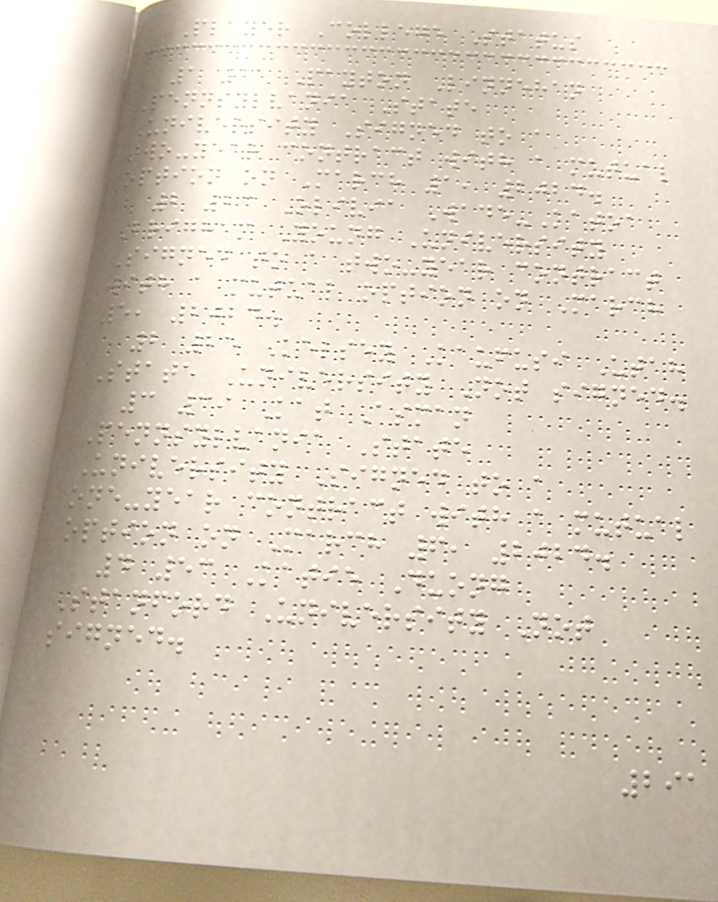Player College Status
1 11 Payton Linnehan
Pennsylvania State
University Signed to a
two-year contract with a mutual
option on March 1, 2024.
2 23 Olivia Wade-Katoa
Brigham Young University
Signed to a two-year contract
with a mutual option on March
5, 2024.
2 25 Kelsey Kaufusi Utah
State University Not signed.
3 39 Kat Asman
Pennsylvania State
University Signed to a
one-year contract with a mutual
option on March 6, 2024.
4 53 Katie Duong
Stanford University Not
signed.
291
